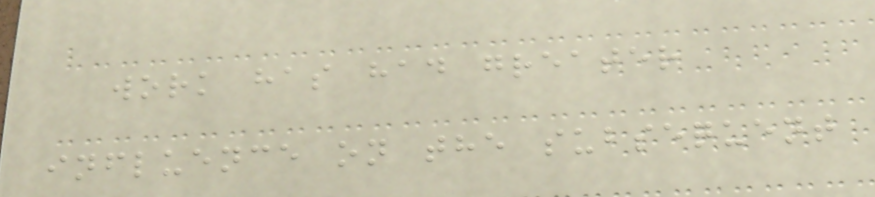work has had greater
influence on the subsequent
